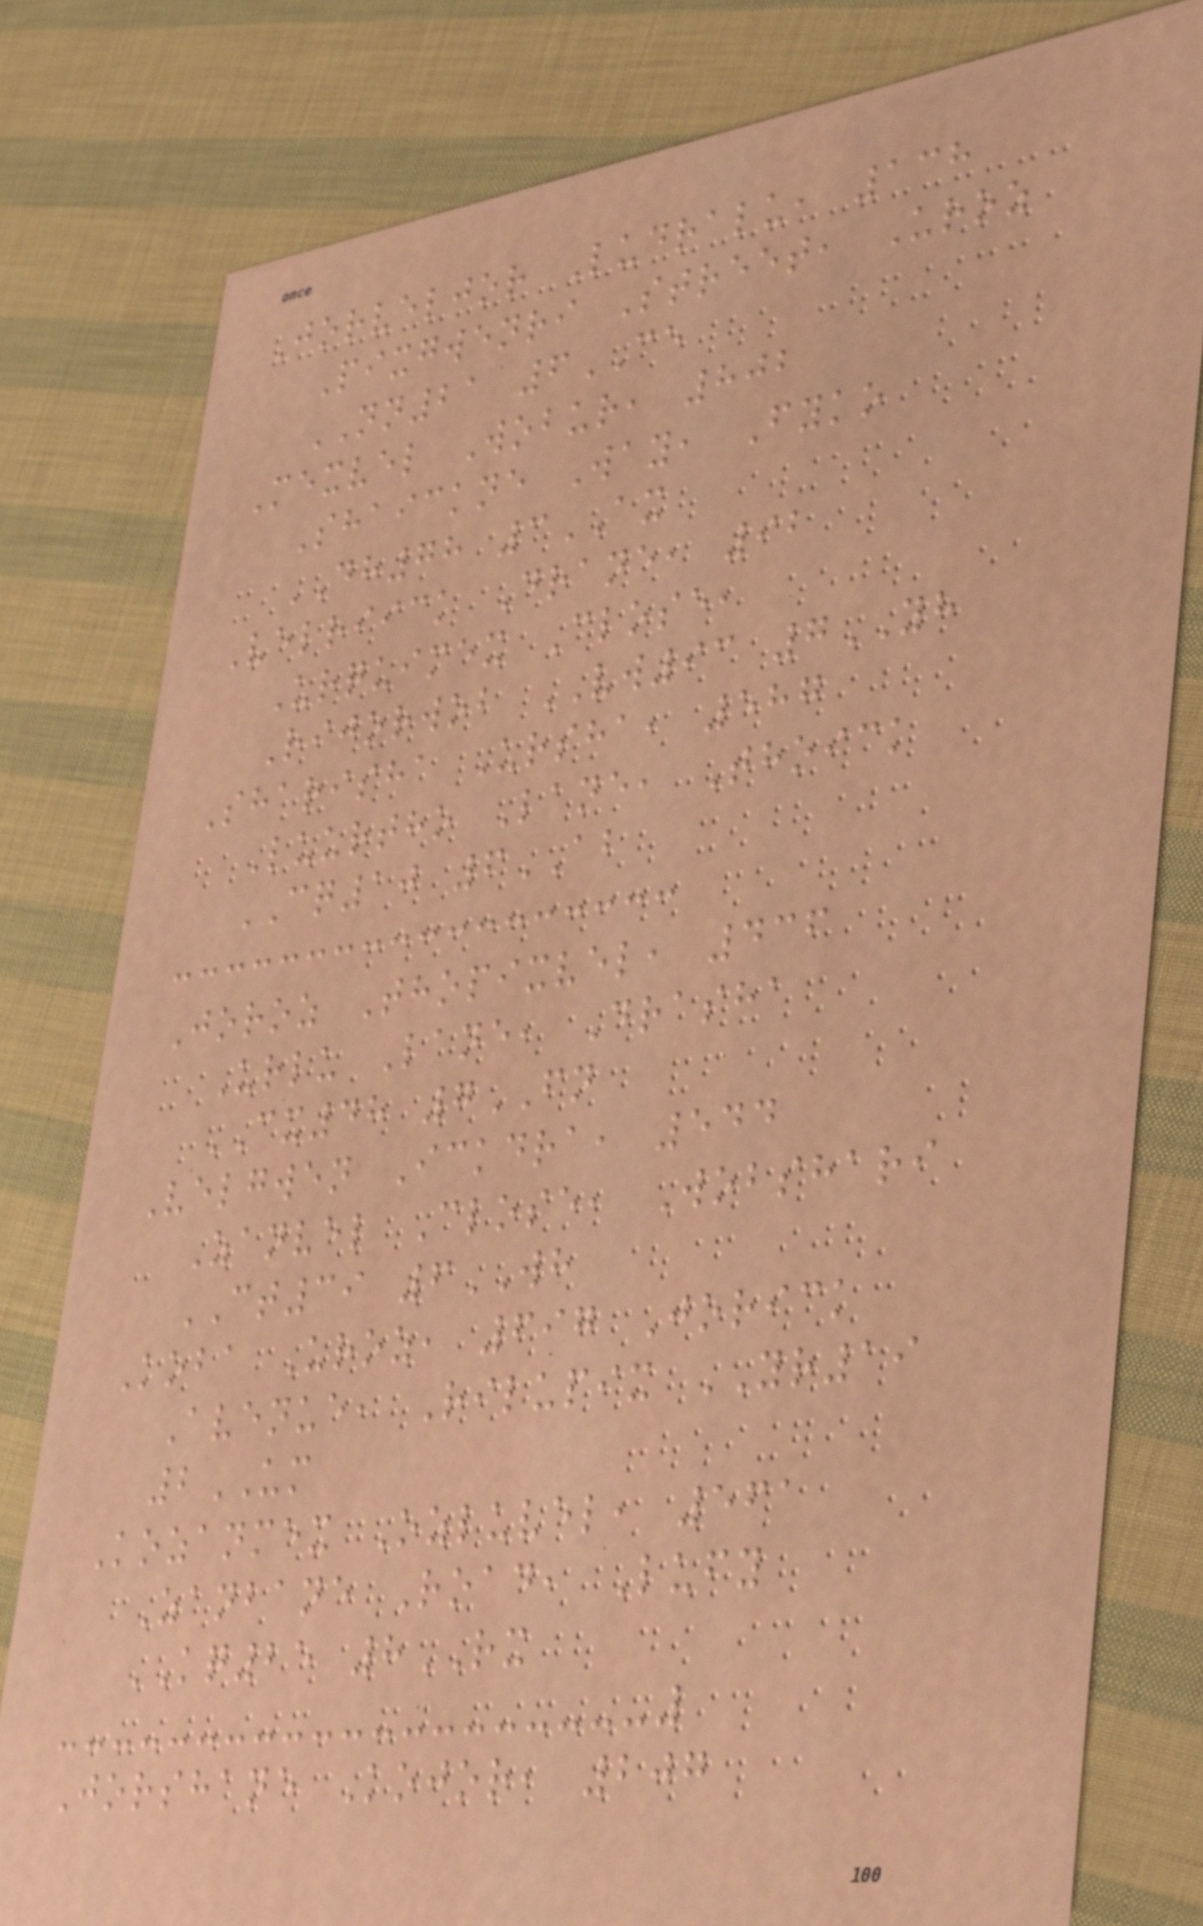Jorveljor Ludralu, 138
Pixgwenri Street, Uroz
NN21 6CE
Mexvel Wobur, 802
Shaickne Way, Fyko
DH78 3AX
Velriick Drane, 92
Urquimex Close,
Rijorwob VW93 7YH
Sharisha Ursha, 587
Luurtho Lane, Thoick
CQ10 6AB
Joroz Thopixvel, 436
Urlu Lane, Drasha
CX48 7FN
Velgwen Ickdra, 544
Zanvel Close, Wobshari
CT39 6WH
Koba Uroz, 697 Jorick
Avenue, Rilupix YR19
2UM
Kozanmex Ozluvel, 561
Zanbane Road, Lufy
KQ25 8RX
Jorshane Kojor, 207
